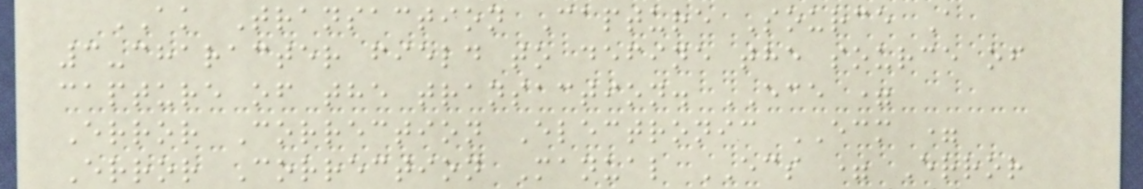AK Transaction Capture Source A
3-character field to define the source of
capture of the transaction. ECE =
Error Correction Electronic ECM =
Error Correction Manual ECS = Error
